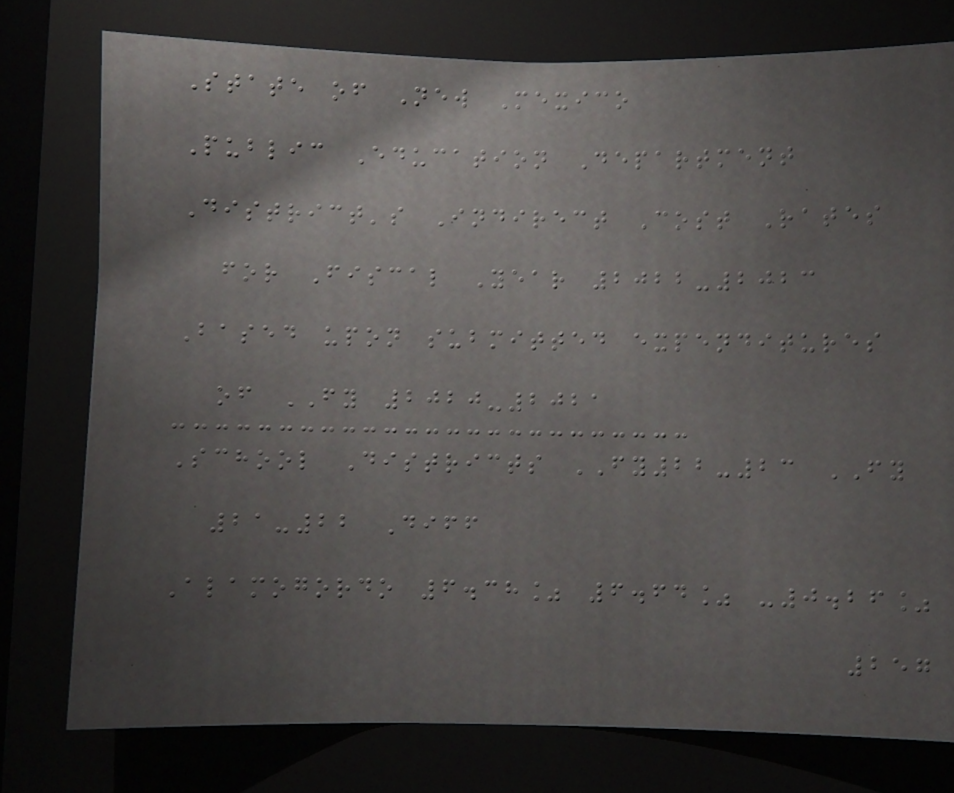State of New Mexico
Public Education Department
District's Indirect Cost Rates
for Fiscal Year 2022-2023
Based upon submitted expenditures
of FY 2020-2021
School Districts FY22-23 FY
21-22 Diff
Alamogordo 6.38% 6.64% -0.26%
257
